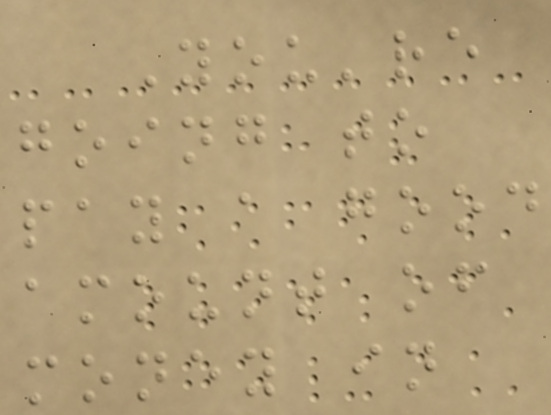You're
going to
pay a good
amount of
money in
